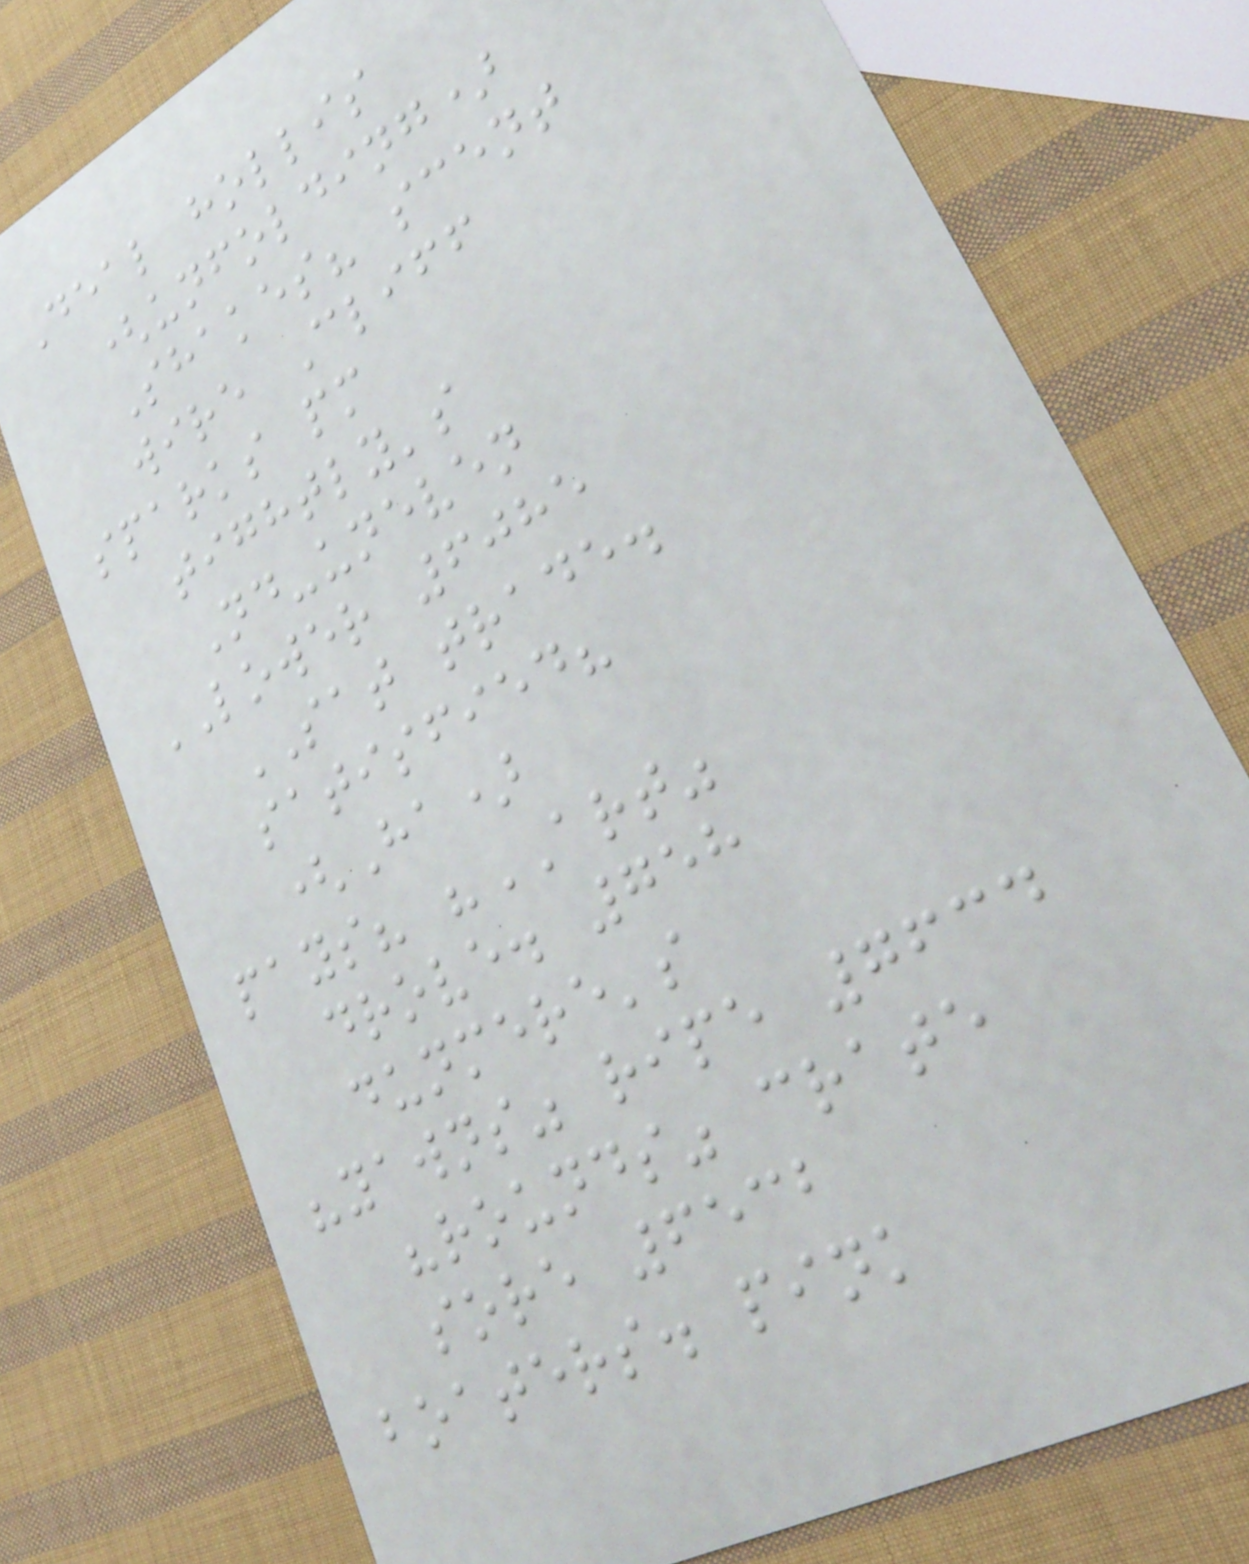Deal hollis
(unfolding)
Shakes? scent
wire Cliff
sparks pm
tightly's
Nd-uneven
LOWER 6085
SAT trade.
satisfied?
(Ha)
pays? "ART"
drove. 758
dunmere's
"yawns" ripe 7634
"rounds" crate
sore 6532
boaters. pink
